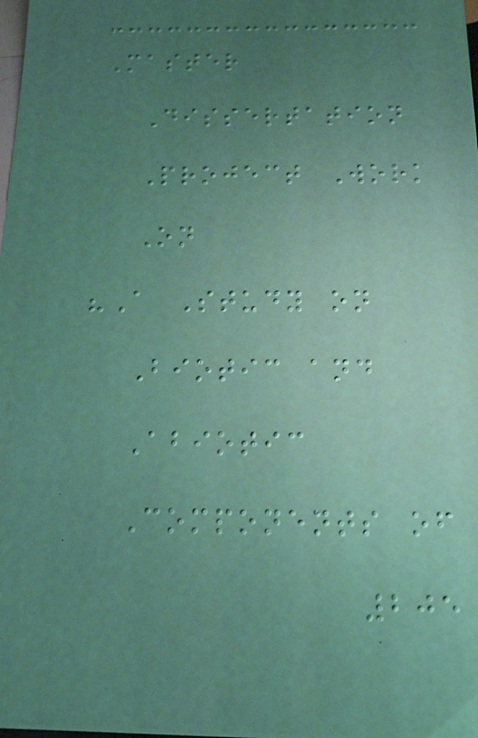Master
Dissertation
Project Work
On
"A Study on
Biotic and
Abiotic
Components of
205
